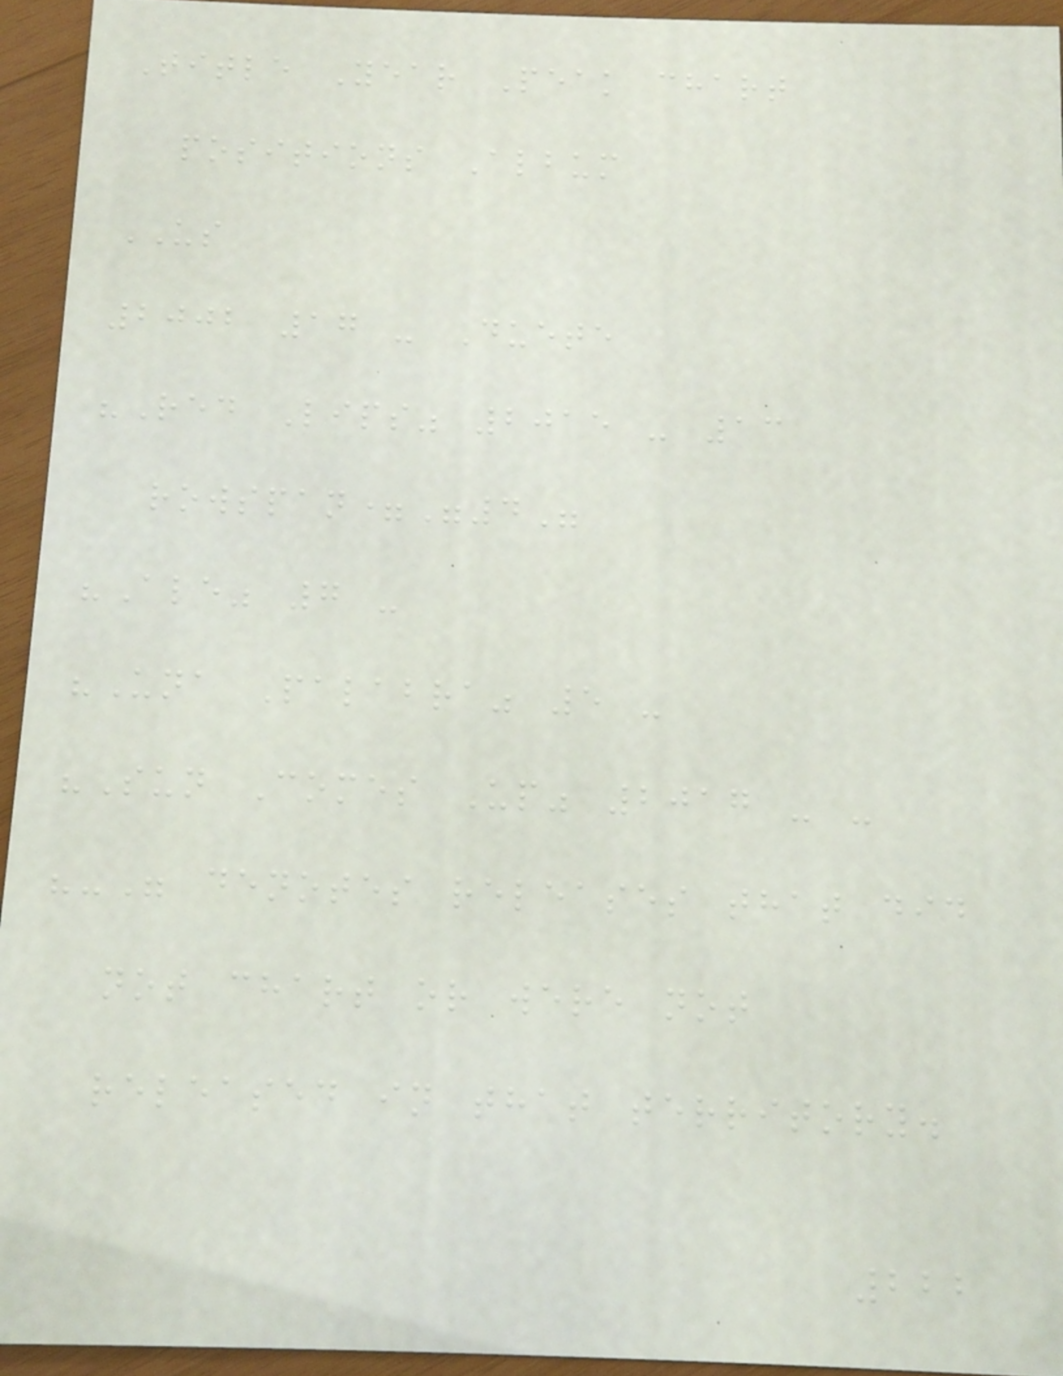Title Year Peak chart
positions Album
US
2002 17 - Duete
"Red Lips" 2015 - 13
rowspan="4"
"Ale" 7 -
"Una Palabra" 5 -
"Sun Comes Up" 2017 - -
"-" denotes releases that did
not chart or were not
released in that territory.
222
